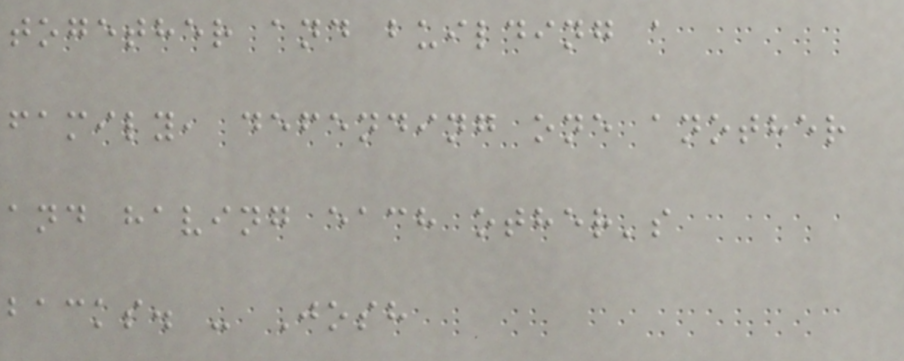together and building a
family, defending one another
and having each other's
backs. - Josh
